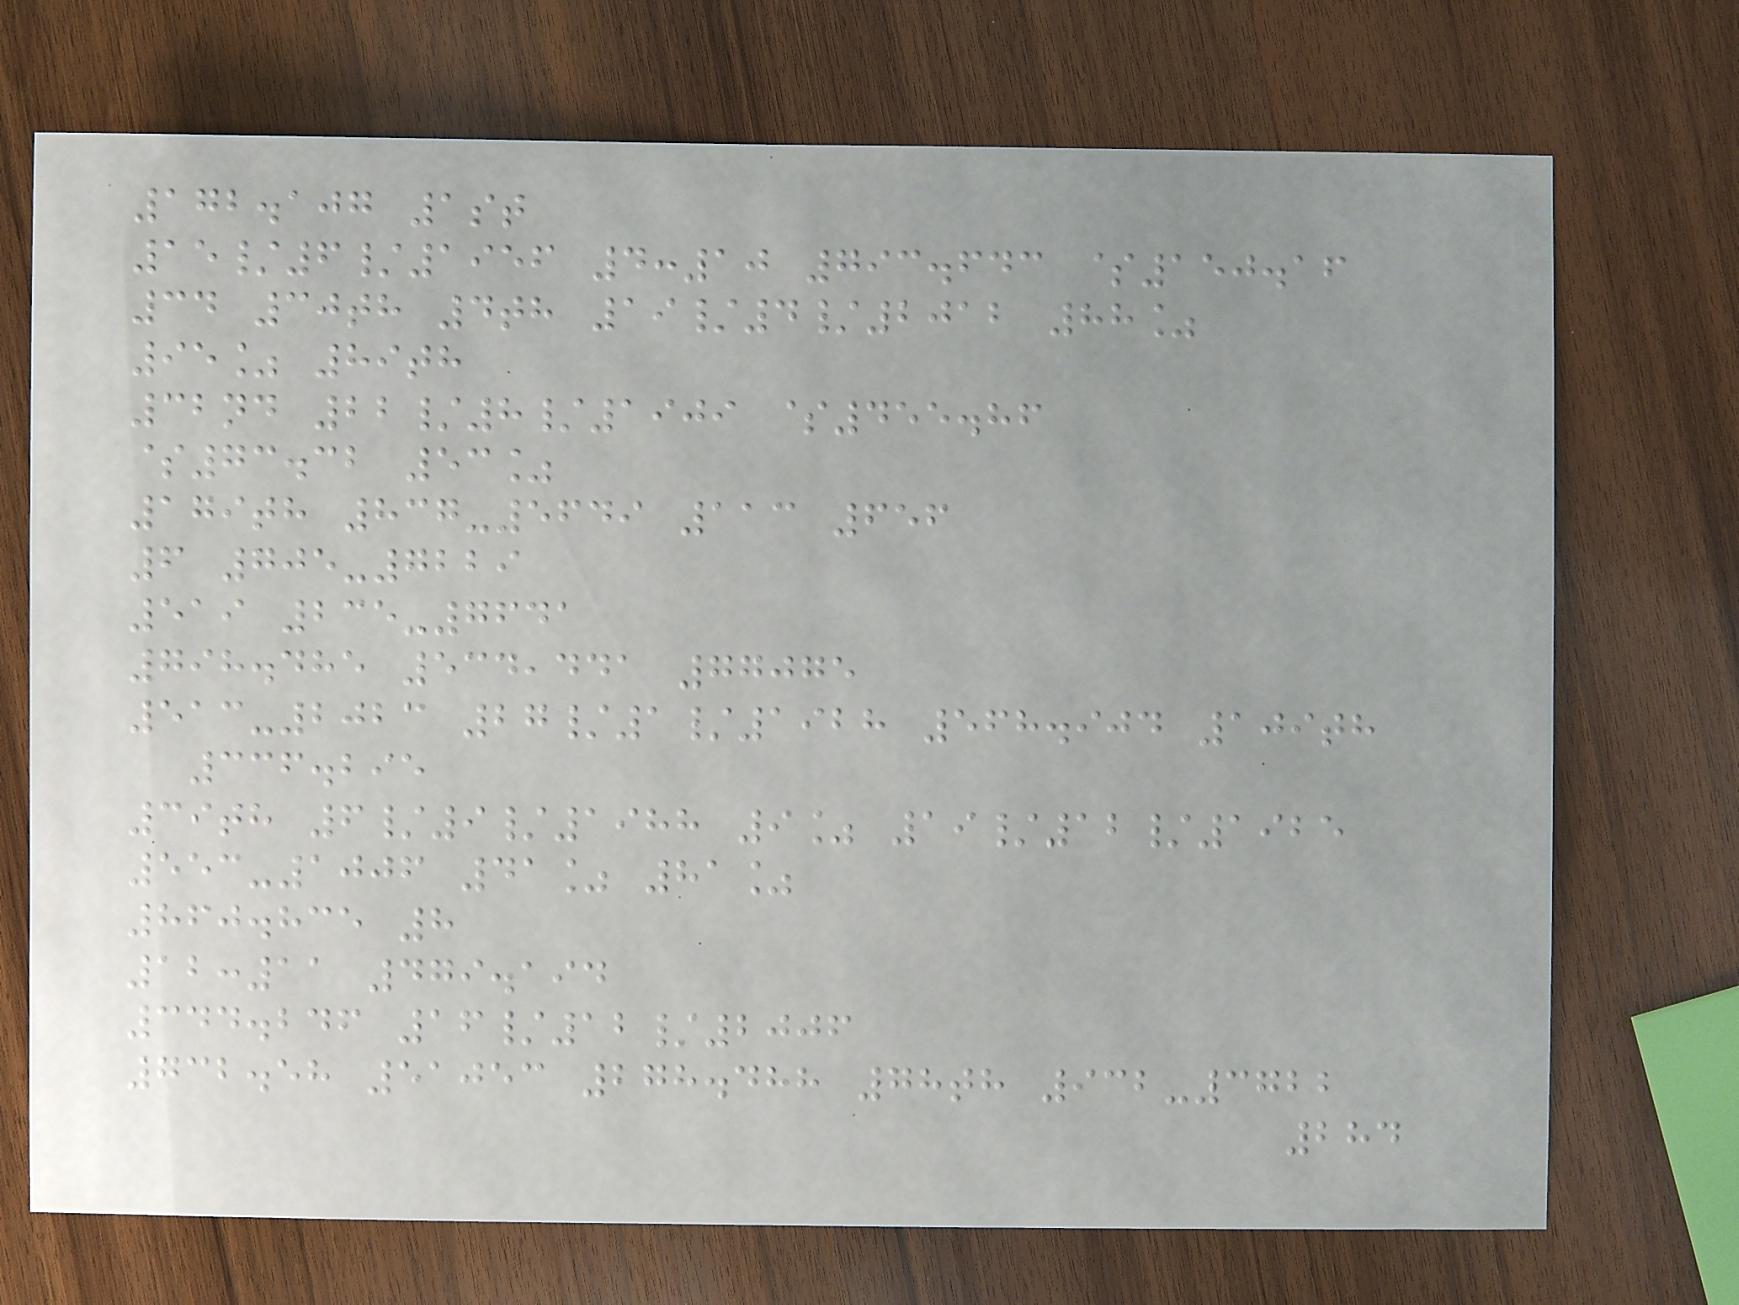172.107 1st
15/6/1956 4:10 793.643 $150.16
34 30th 4th 19/4/2012 88%
95% 89th
32nd 22/8/1909 $455.86
$73.32 53%
179th 837-5649 113 656
6 705-7229
519 235-7641
798.485 534,441 77075
513-2023 27/1/1928 568.904 109th
336.295
39th 6/9/1988 9% 19/12/1925
553-1006 41% 81%
860.835 8
12:11 479.194
344.246 16/12/2006
732.58 51053 278.488 78th 932-3722
284
